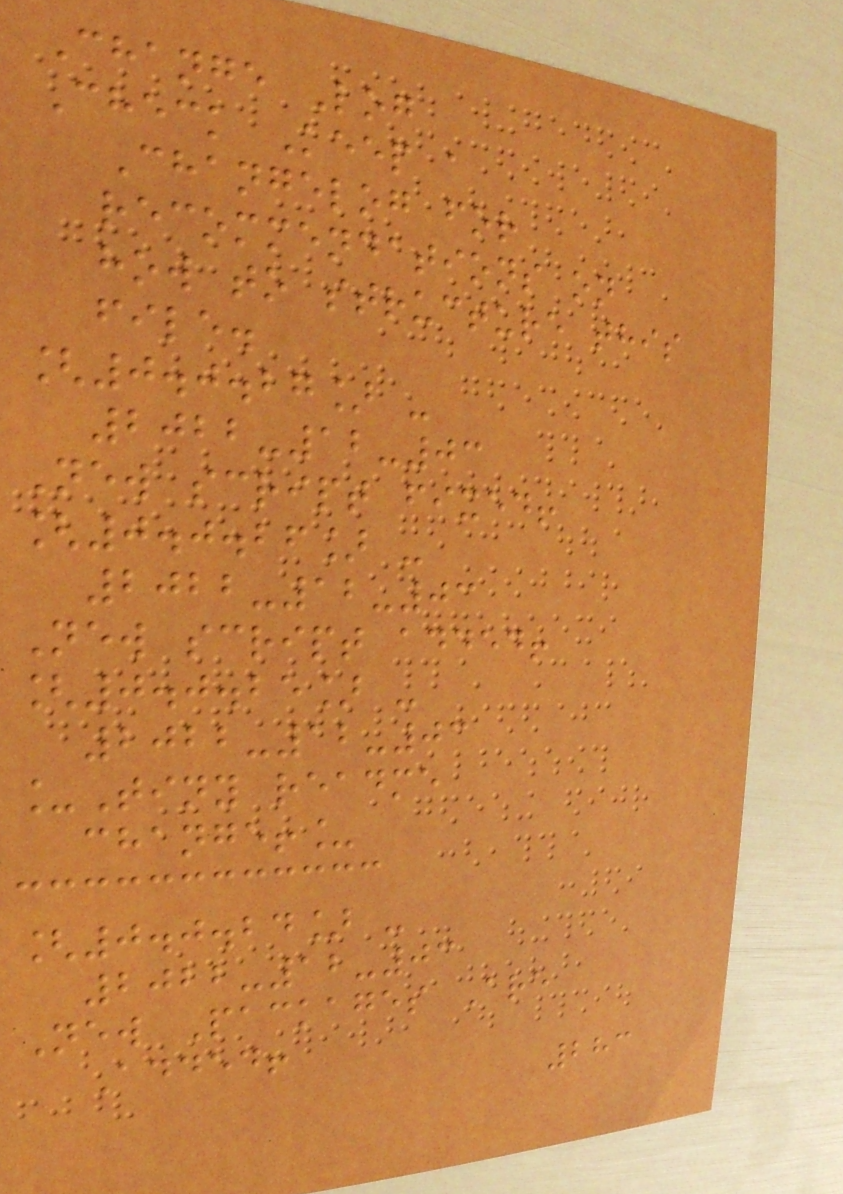Change Log
Check Keep a
Changelog for
recommendations on
how to structure this
file.
[0.0.27] -
2022-12-03
New script fixed!
[0.0.26] -
2022-12-03
New script added!
[0.0.25] -
2022-12-03
_Tiny readme
change!_
[0.0.24] -
2022-12-03
New Packages Are
Added!
283
